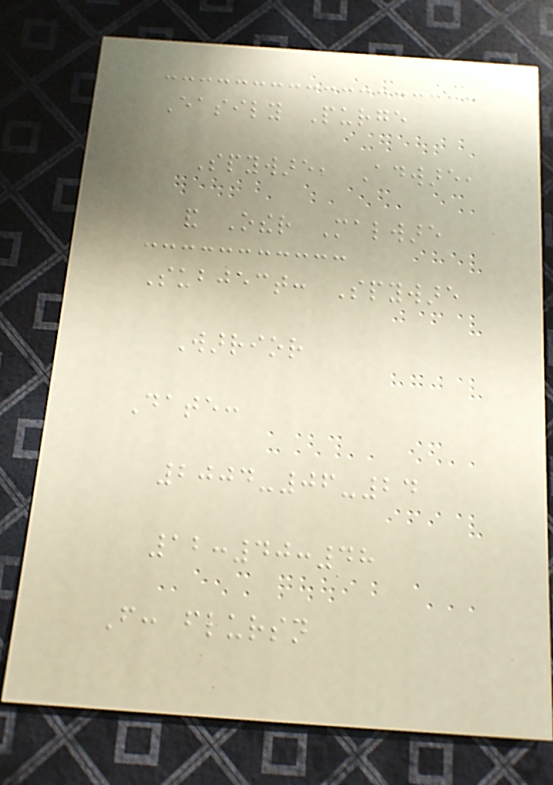Easily Purge
Spyware, Adware,
and Other Malware
Subject: Spyware
Warrior
Date:
2004-06-24
12:40:48
From: flursn
